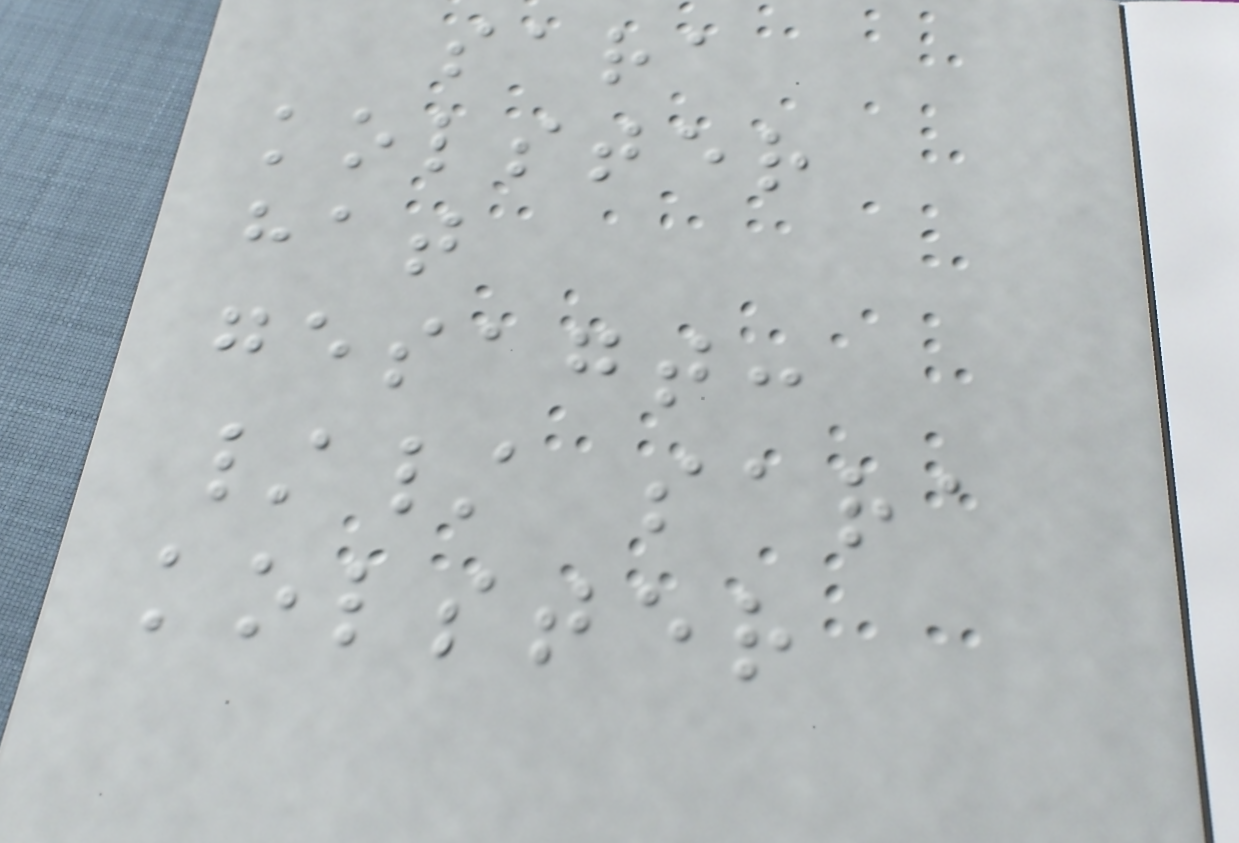sara
kolster
hat
gesagt:
// sara
kolster
